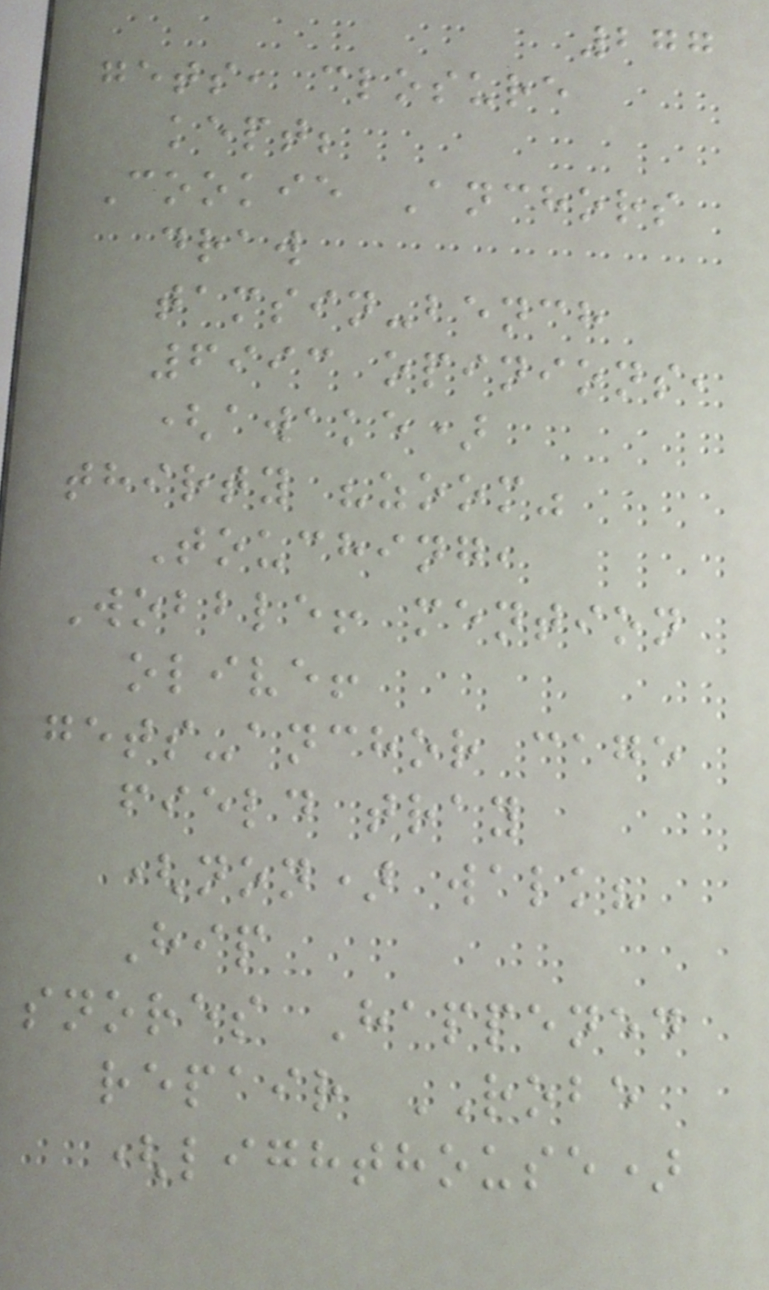277
gets, closure
kept;
Cookie Anchors
draw
tamsin-bench
6993 opinions,
(awake)
thirty "zoom"
Touching,
Wobble! mention
olive!
gets-anchor cage
field tray
(non) walk?
Hip
snores Happened
repair ROBE
(lighthouse)
